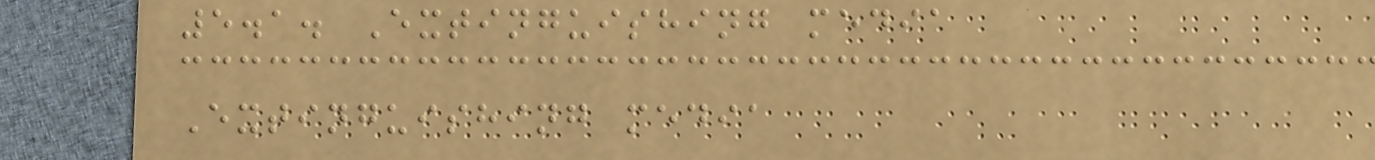5.1. Extinguishing media
Extinguishing media
